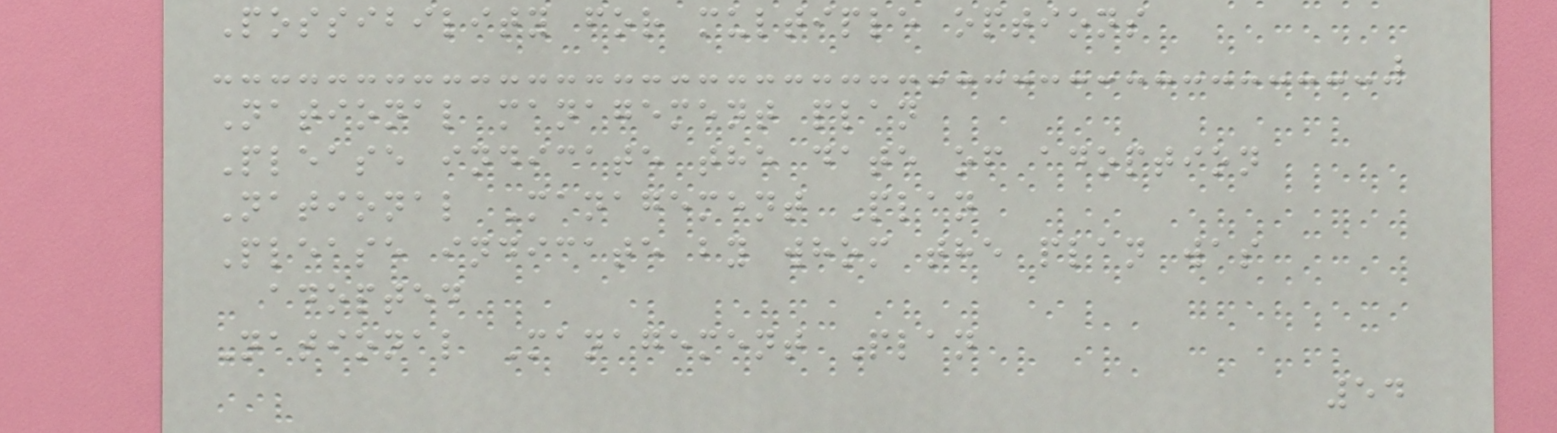Possibility for multiple options
National management plan
Please indicate the date of adoption
National Management Plan
Please indicate by whom the plan was
adopted
National Management Plan
54
